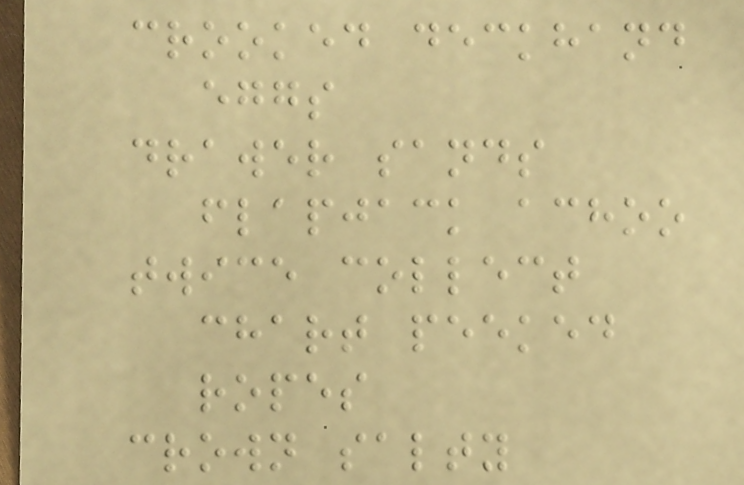crooked deckhand
eggs
drawer sands
flapjack achoo
twice collect
chart peeked
ropes
crown salty
